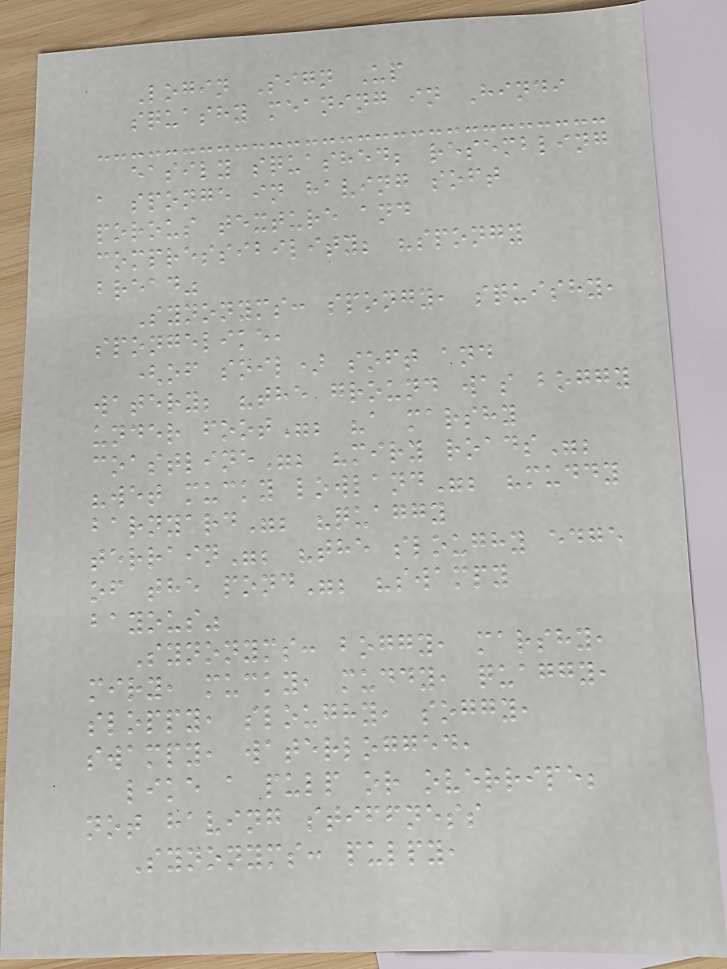Login Sign Up
squashy meaning in Hindi
easily squashed; resembling
a sponge in having soft
porous texture and
compressibility; "spongy
bread"
Synonyms: spongy, squishy,
spongelike,
(of soil) soft and
watery; "the ground was boggy
under foot"; "a marshy
coastline"; "miry roads";
"wet mucky lowland"; "muddy
barnyard"; "quaggy
terrain"; "the sloughy edge
of the pond"; "swampy
bayous"
Synonyms: boggy, marshy,
miry, mucky, muddy, quaggy,
sloppy, sloughy, soggy,
swampy, waterlogged,
like a pulp or overripe;
not having stiffness
Synonyms: pulpy,
